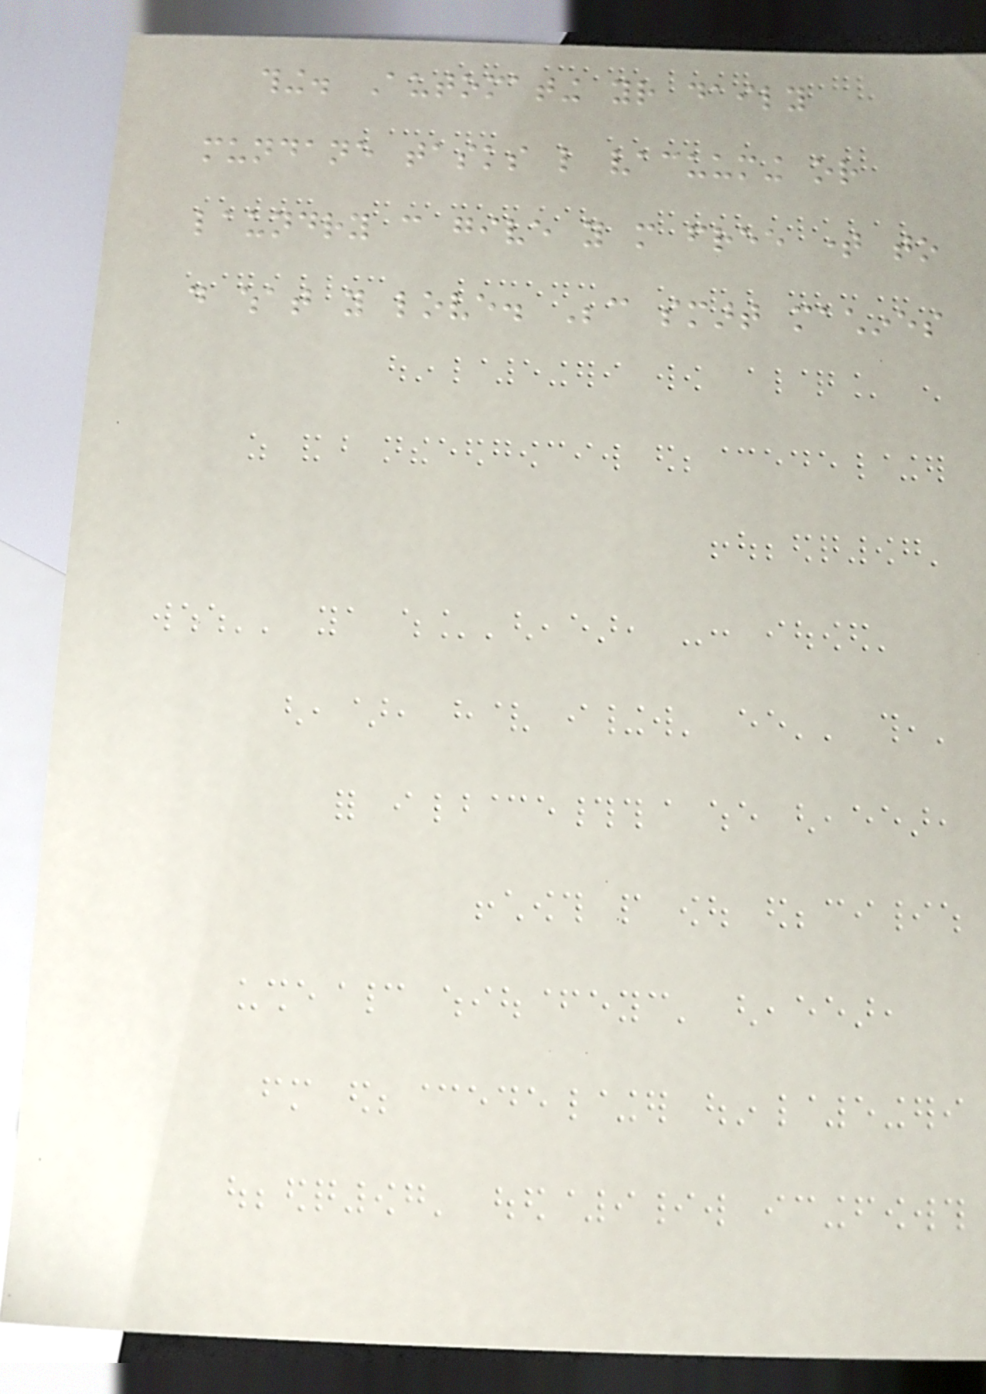thing. Automating your daily
mundane tasks like vacuuming or
laundry can give you more free time to
do what you love. Because smart machines
